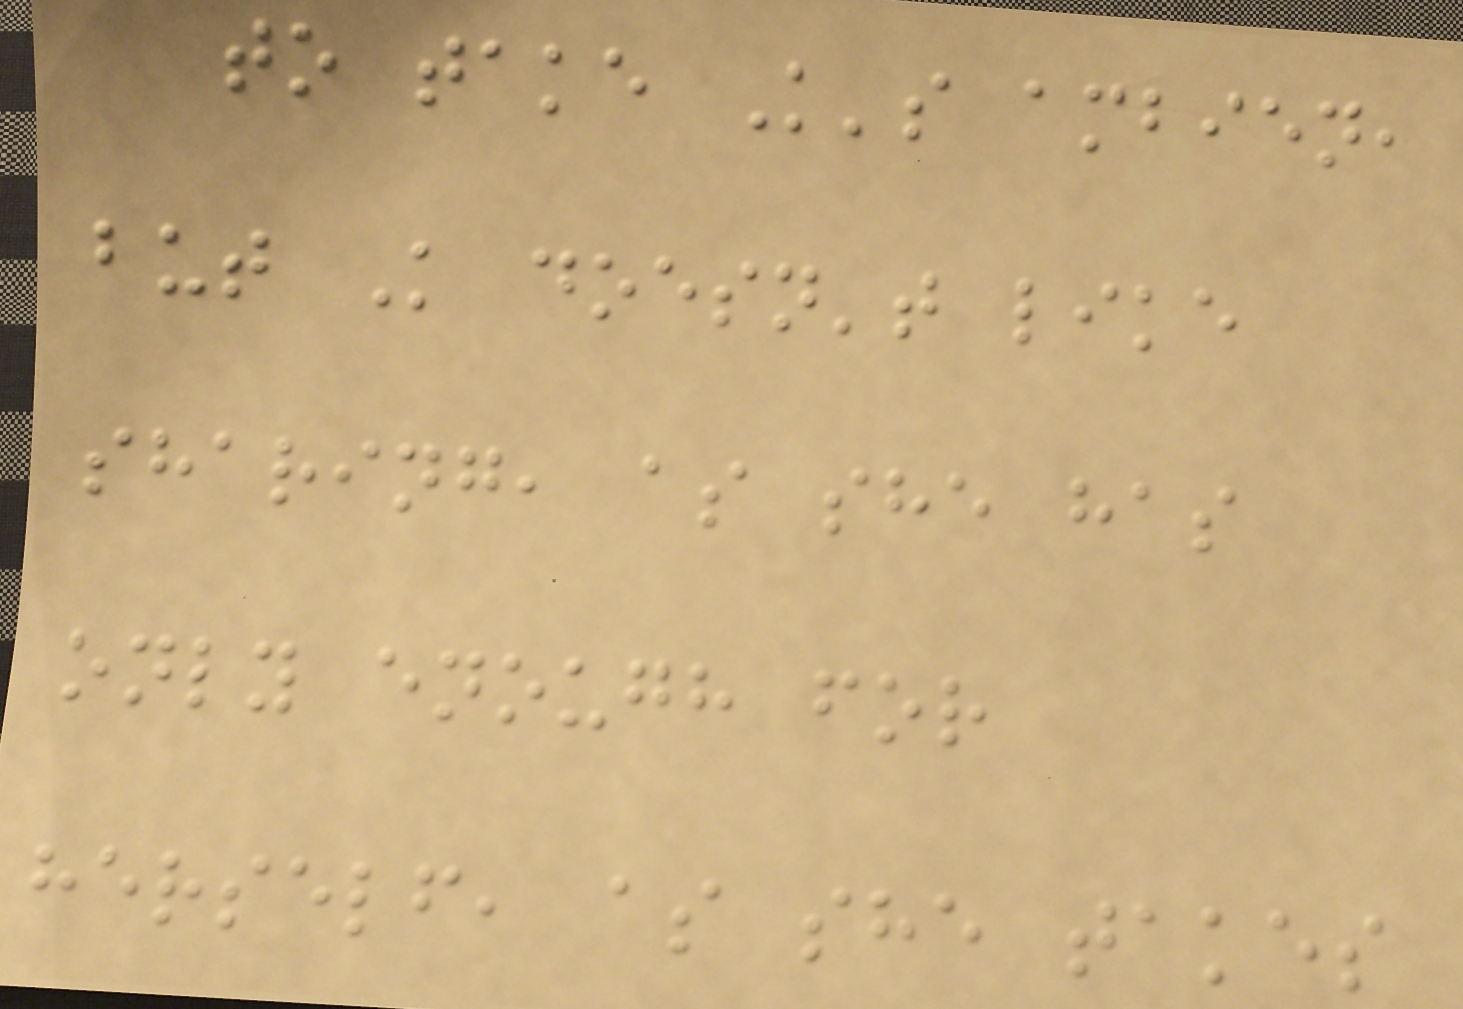to take K's ambien,
but K doesn't like
sharing, as she has
only enough for
herself, as she takes
